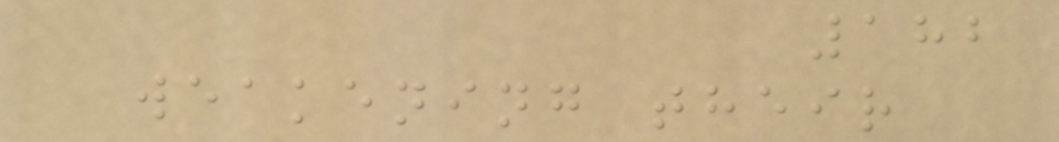182
weakening their
